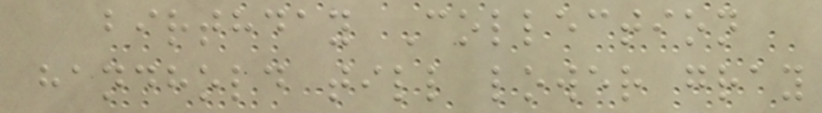birthday Collection
handhold till lower gray
